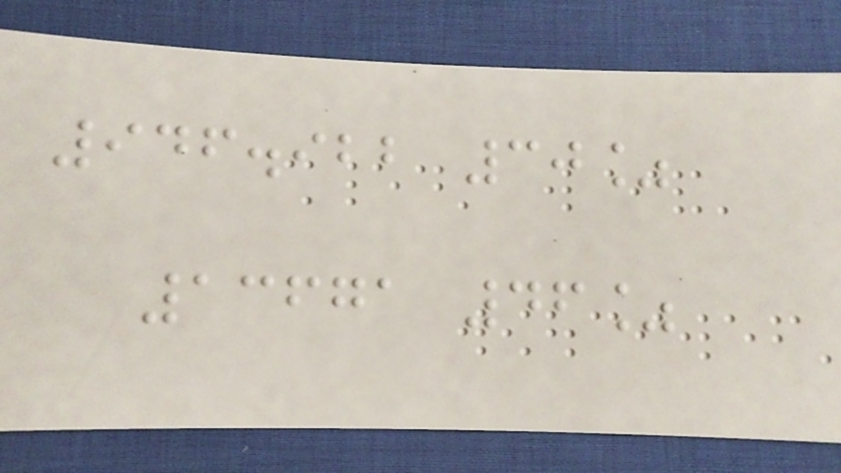946.922 30%
13671 46%
